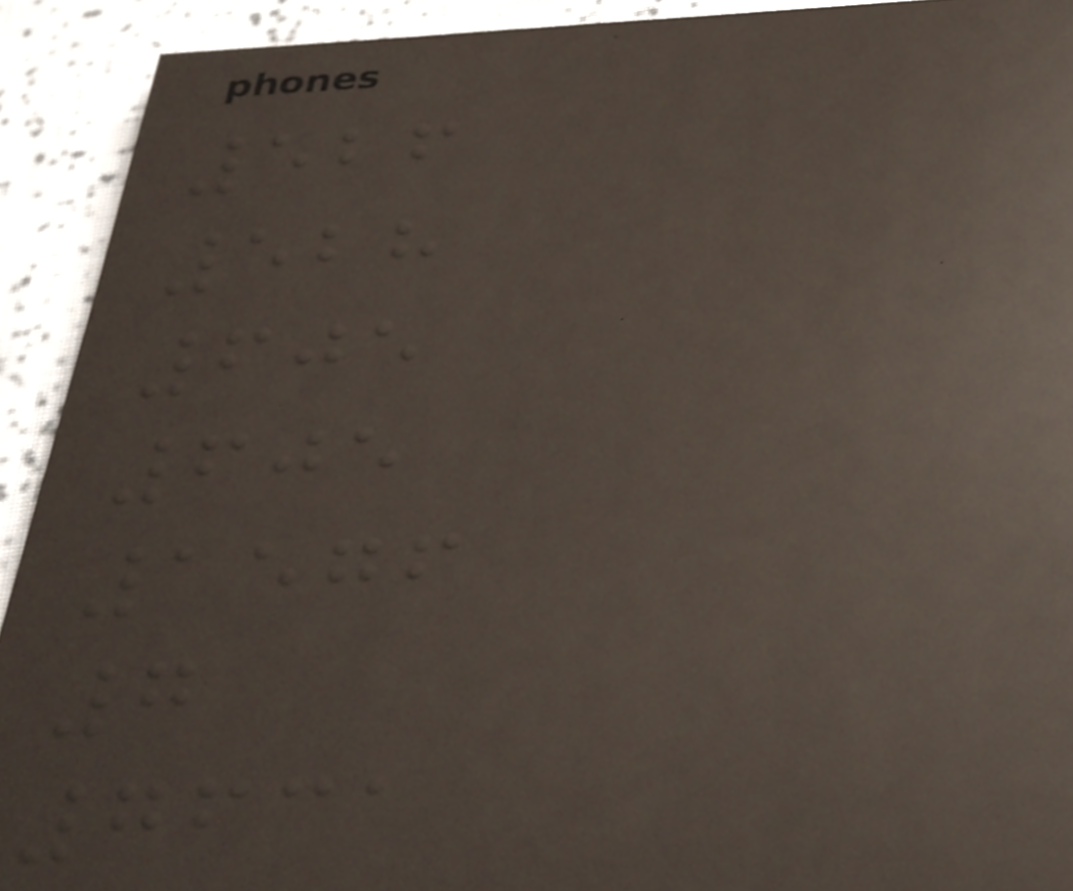526
528
605
605
1576
7
7631
